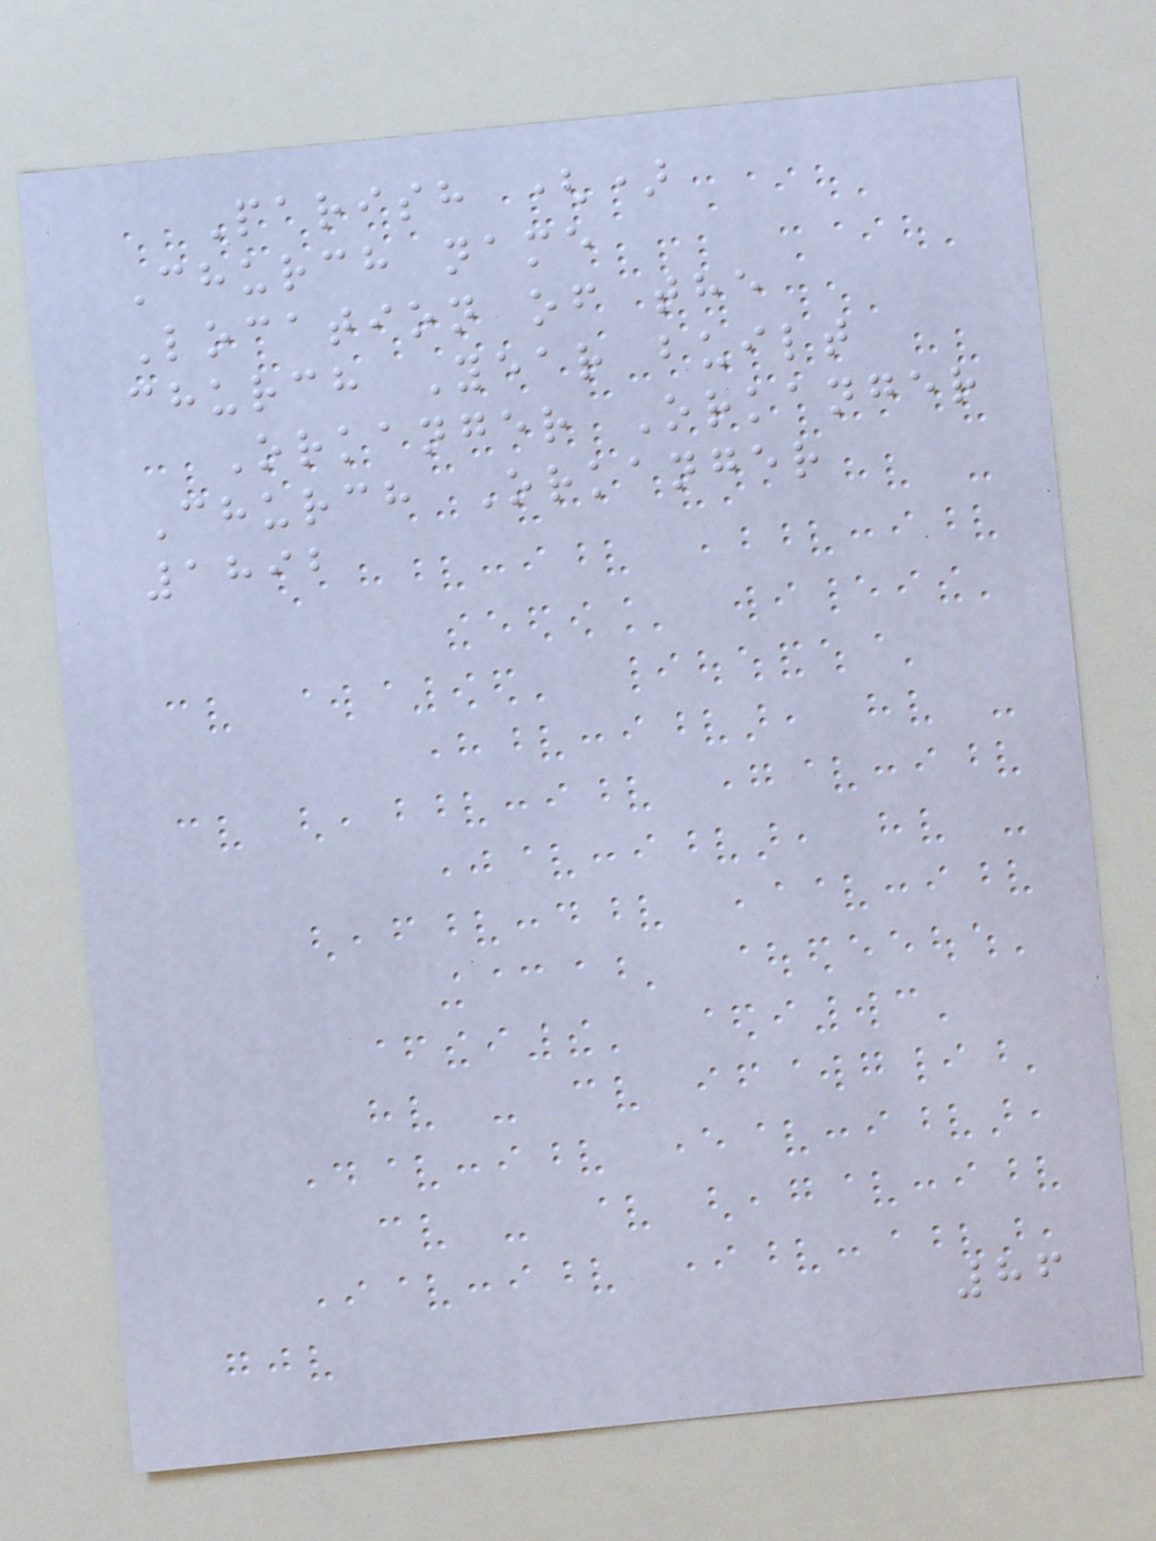Parish ()
Church name
Location of the
church Year built
Orkanger Orkanger
Church Orkanger
1892
86
